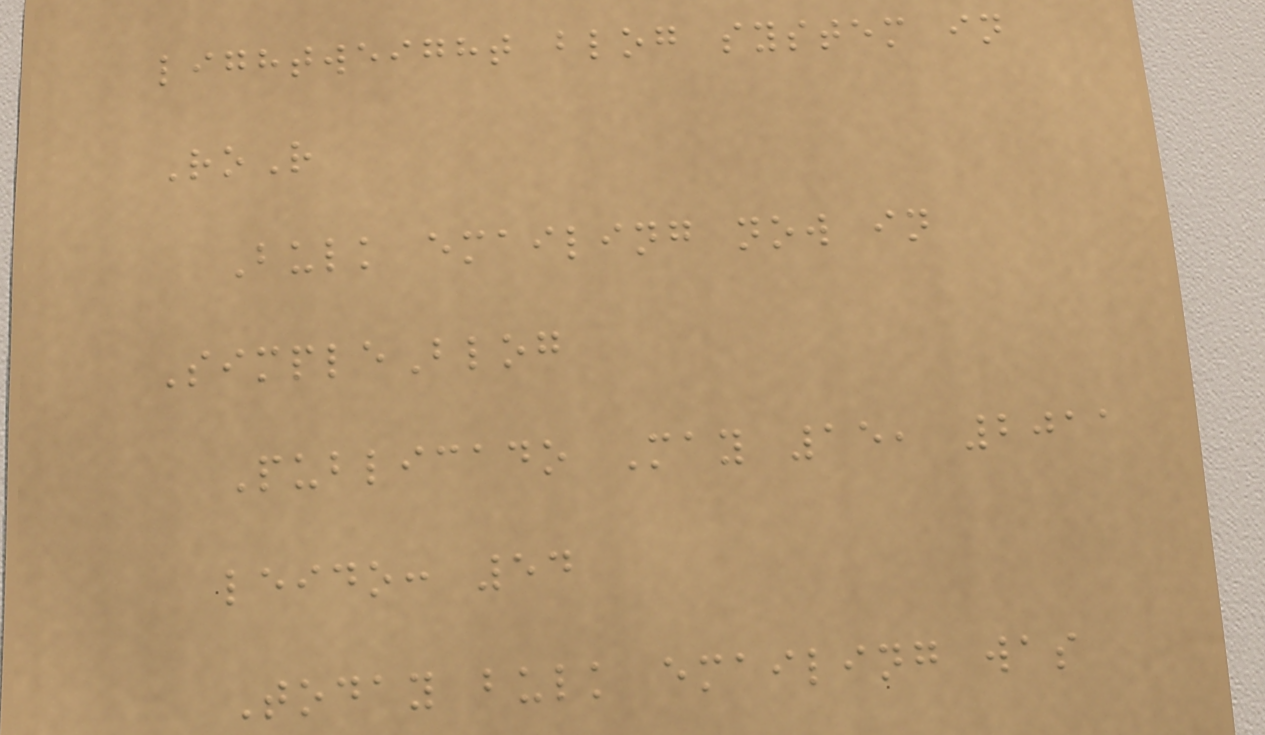lightweight blog system in
RoR
Bulk emailing now in
SimpleBlog
Publicado May 15, 2011
leido: 54
Today bulk emailing was
